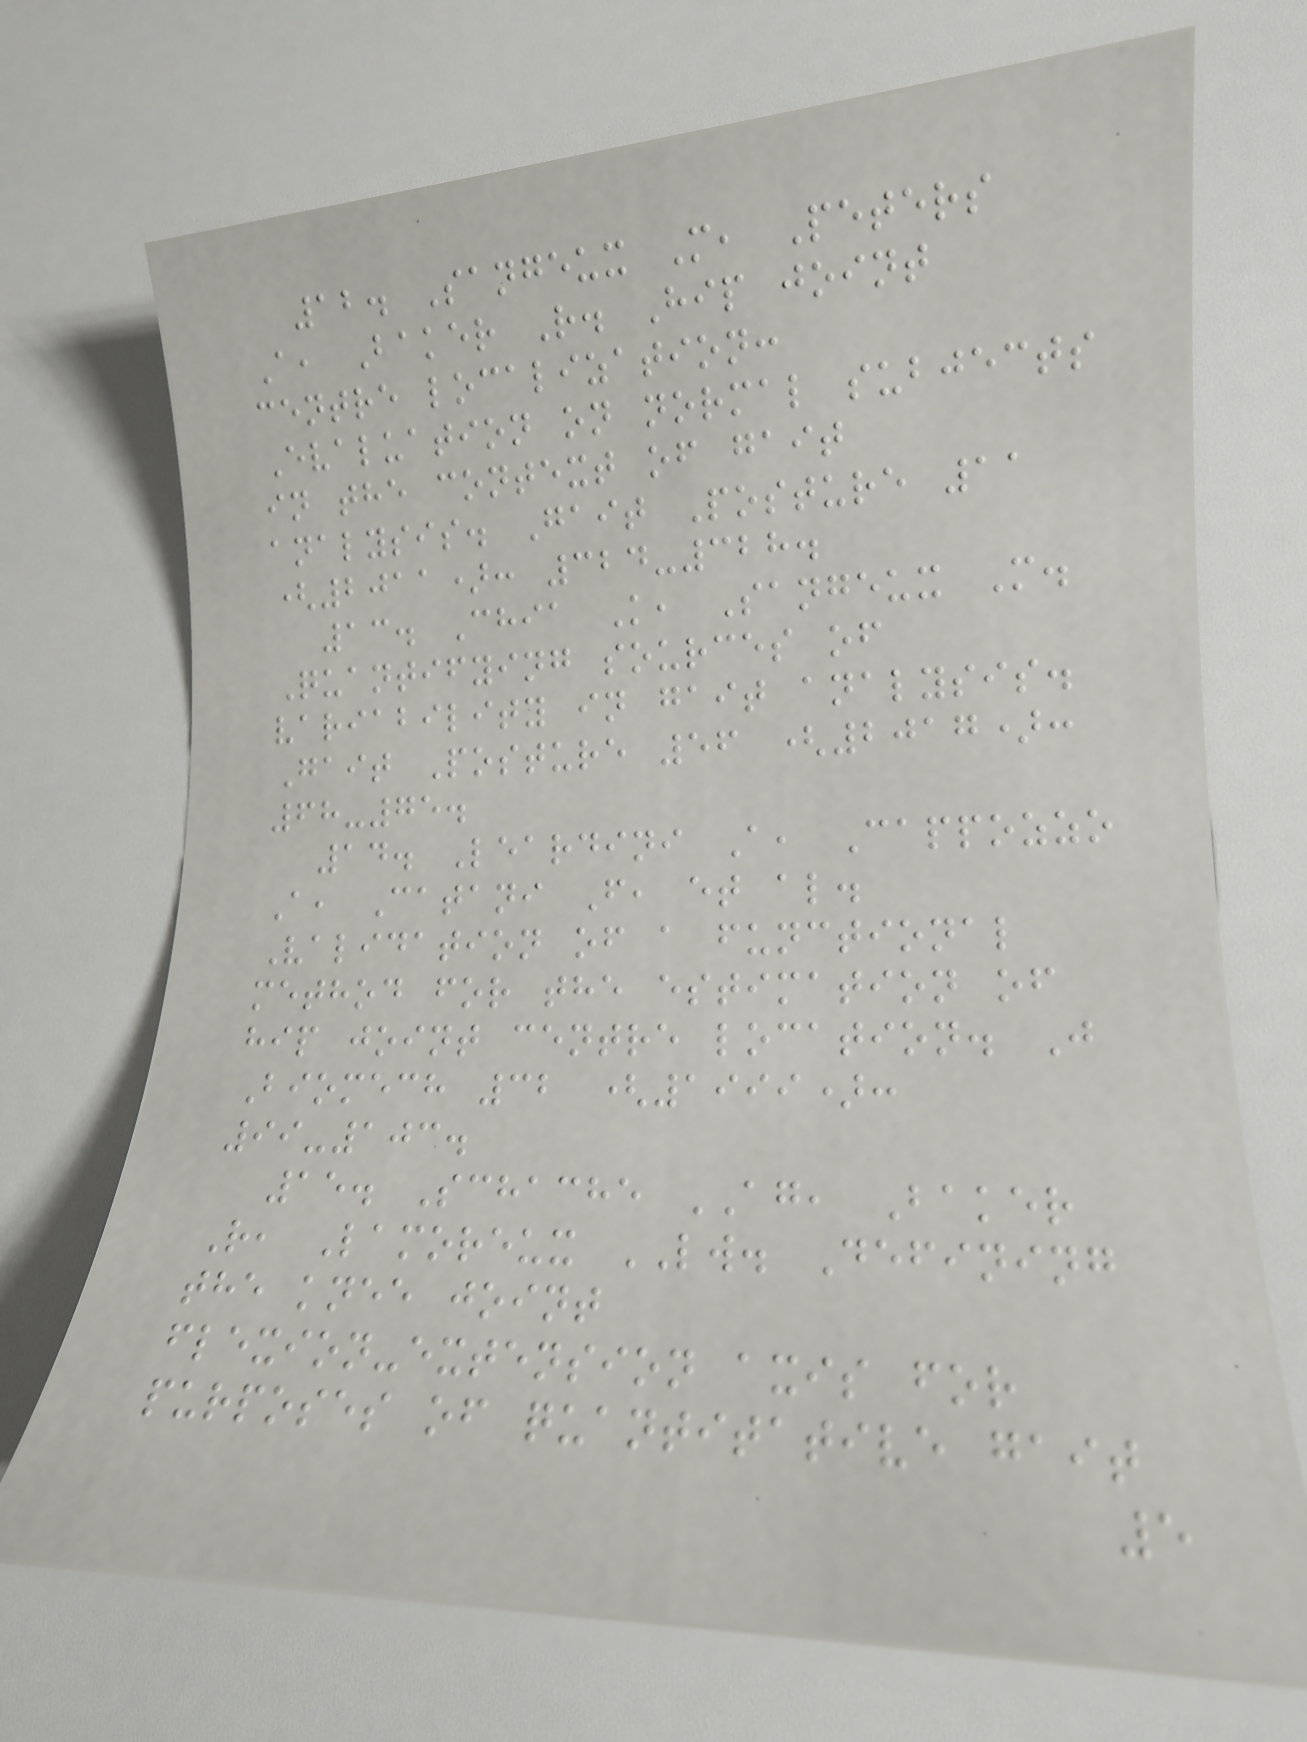12. Sangeux M, Peters
A, Baker R. Hip joint
centre localization:
Evaluation on normal subjects
in the context of gait
analysis. Gait Posture 11
(2011): 324-328.
13. Chia K, Sangeux M.
Quantifying sources of
variability in gait analysis.
Gait Posture 56 (2017):
68-75.
14. Leardini A, Cappozzo
A, Catani F, et al.
Validation of a functional
method for the estimation of
hip joint centre location. J
Biomech 32 (1999):
99-103.
15. Schache AG, Baker
R, Lamoreux LW. Defining
the knee joint
flexion-extension axis for
purposes of quantitative gait
5
